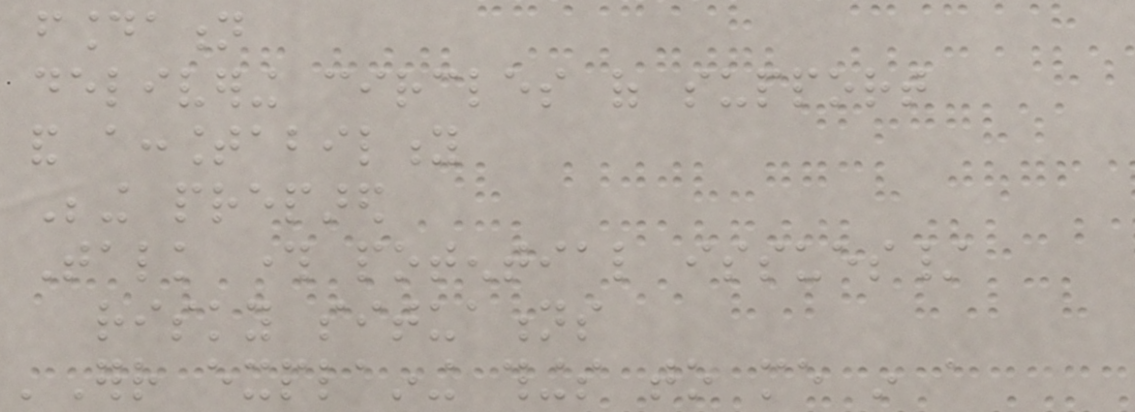foundation
delivering circles of support
and accountability
Being prepared
Talk through potential issues/
risky situations
'Err explaining things to me in a
